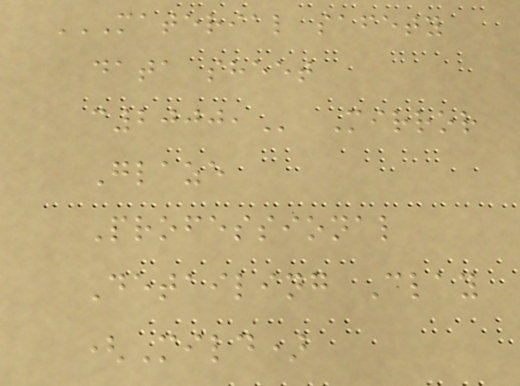MATERIAL SAFETY
DATA SHEET
C2000, Mirror
Glaze
Professional
Detailing Clay
(Mild)
